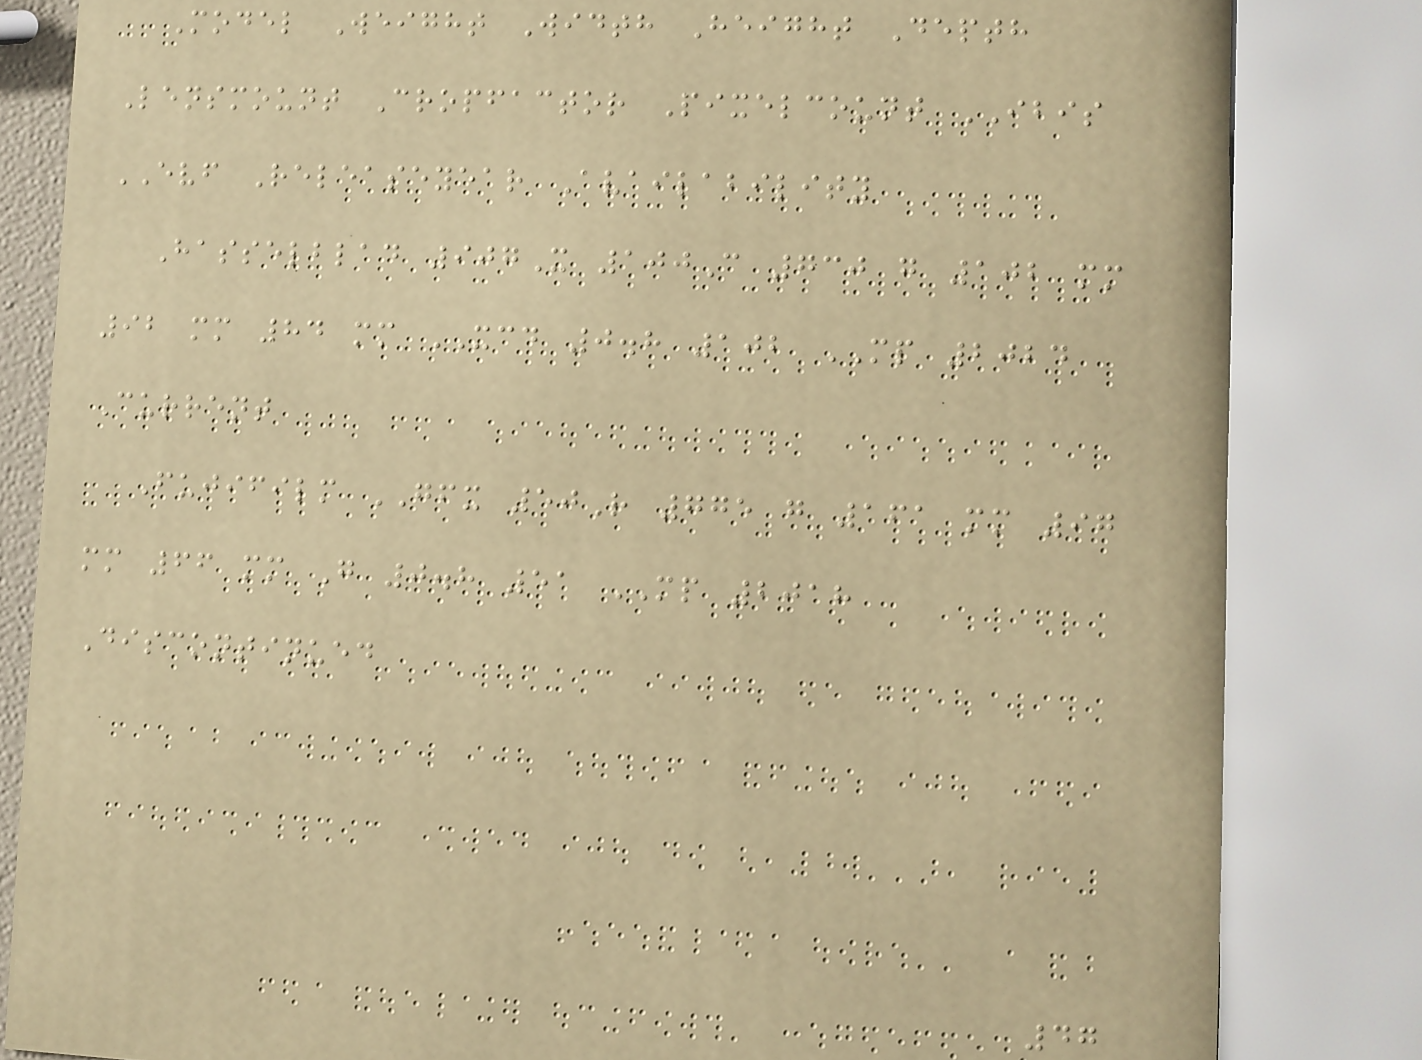Model Weight Width Height Depth
Lensmount Cropfactor Pixelcount IBIS
EVF Releaseyear Availability
Hasselblad 907X 100C 730 g 102 mm
92 mm 84 mm XCD 0.8 102 MP 2024
Current
Fujifilm GFX 50R 775 g 161 mm 97
mm 66 mm G 0.8 51 MP 2018
Discontinued
47
